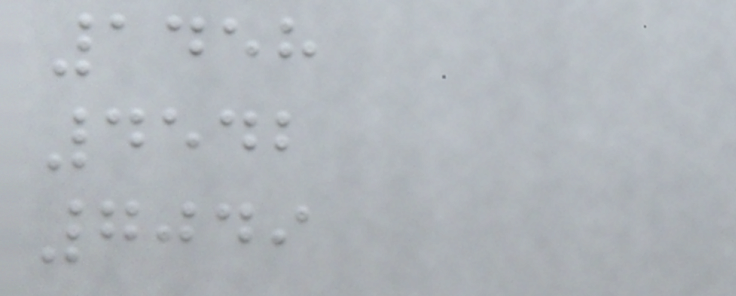1458
4542
7049
